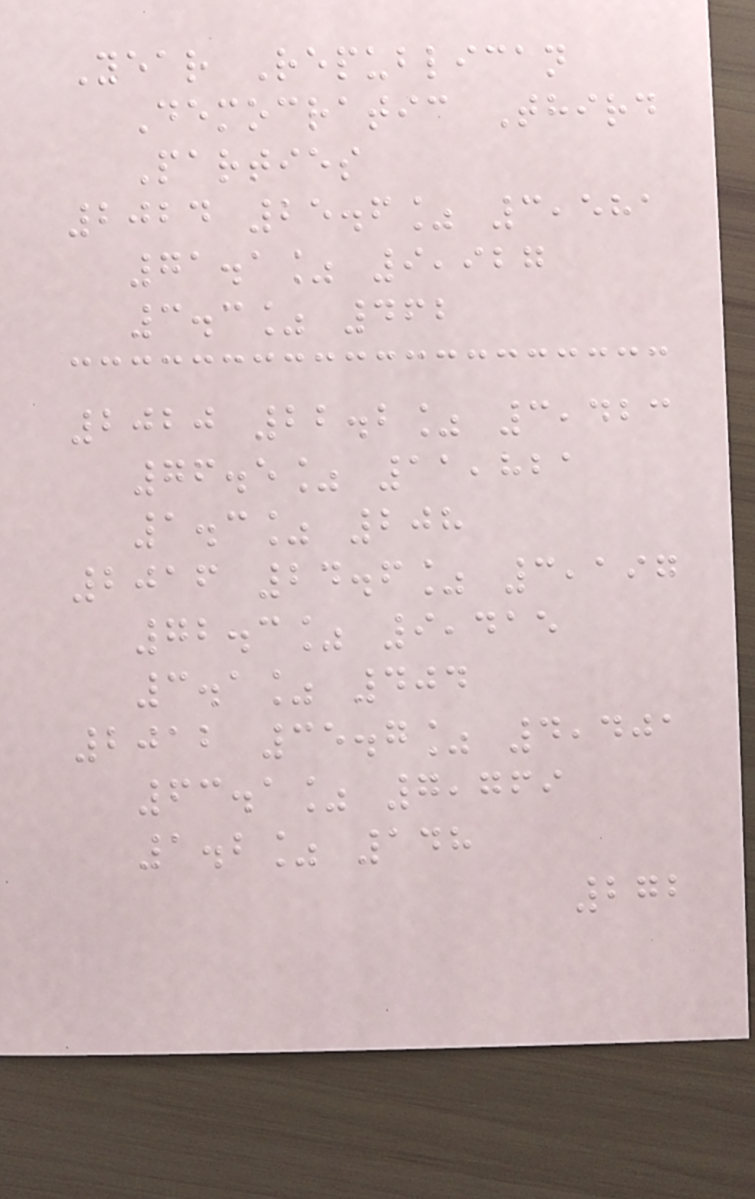Year Republican
Democratic Third
Parties
2024 25.6% 3,581
71.1% 9,927
3.3% 462
2020 22.2% 3,423
76.5% 11,821
1.3% 208
2016 24.6% 3,197
72.3% 9,415
3.1% 404
2012 35.7% 4,401
63.1% 7,769
1.2% 148
272
